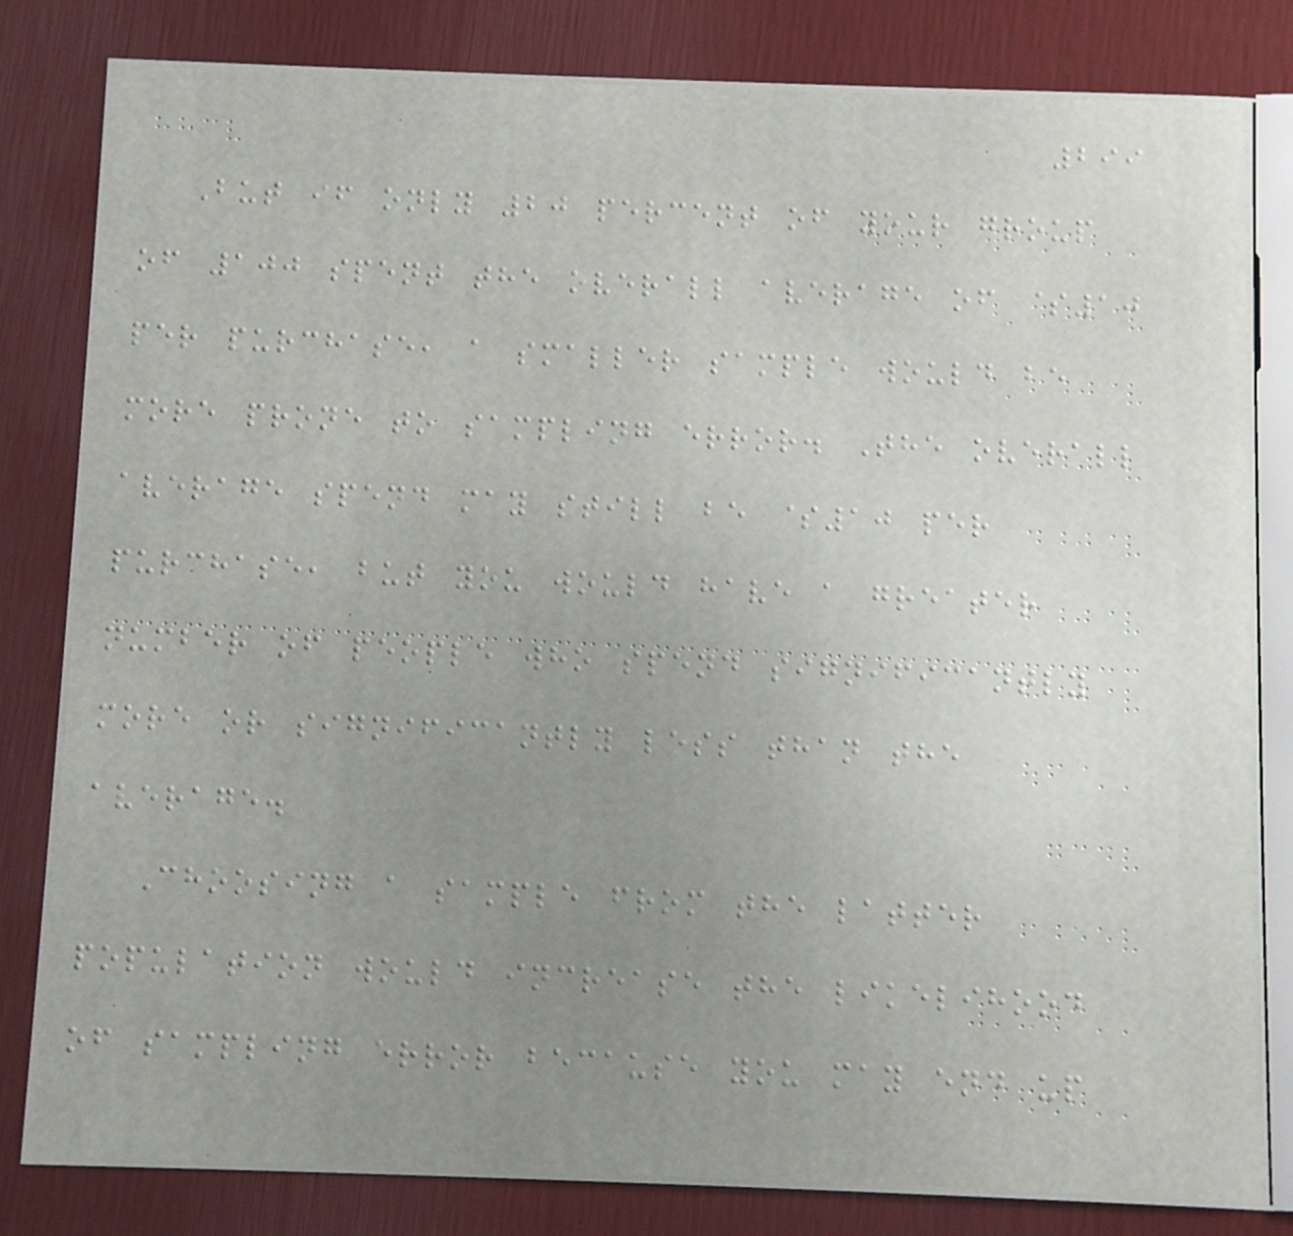299
But if only 20 percent of your group
of 100 spent the overall average of $10
per purchase, a smaller sample would be
more prone to sampling error. The overall
average spend may still be $10 per
purchase, but you would have a greater
number of people who spend significantly
more or significantly less than the
average.
Choosing a sample from the latter
population would increase the likelihood
of sampling error because you may end up
